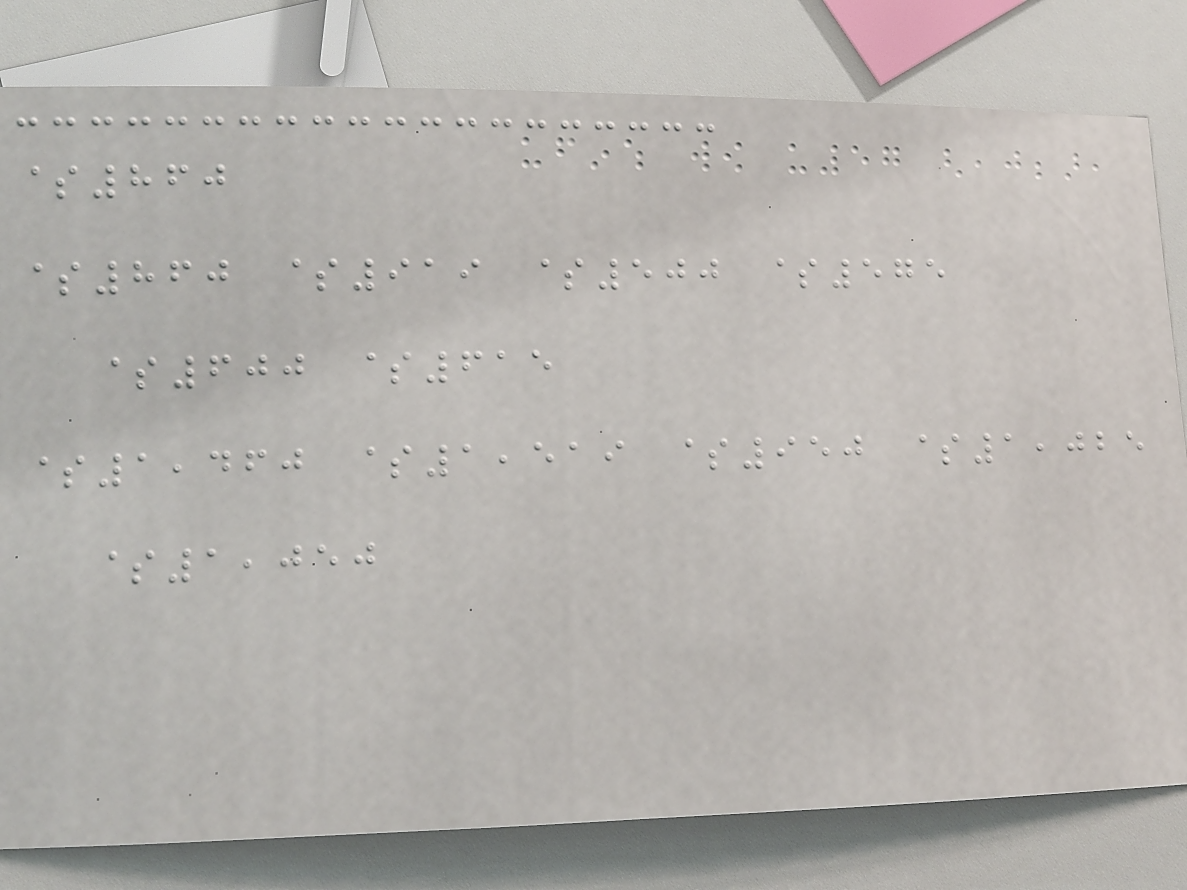$860
$860 $919 $500 $575
$600 $615
$1,460 $1,519 $950 $1,025
$1,050
